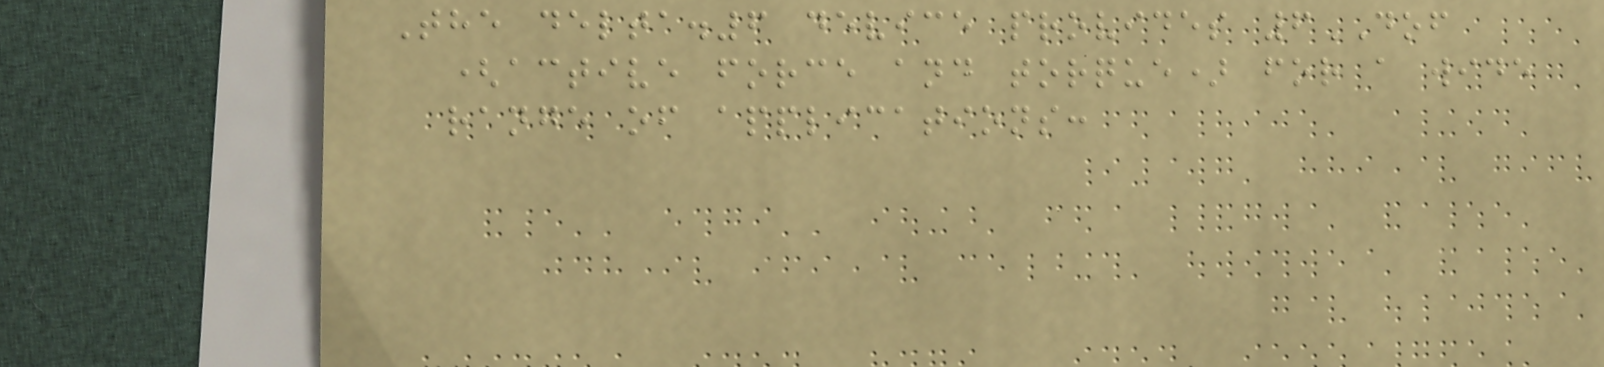The delta.6 device provides 6DOF
(active force and torque) for a wide
range of applications:
